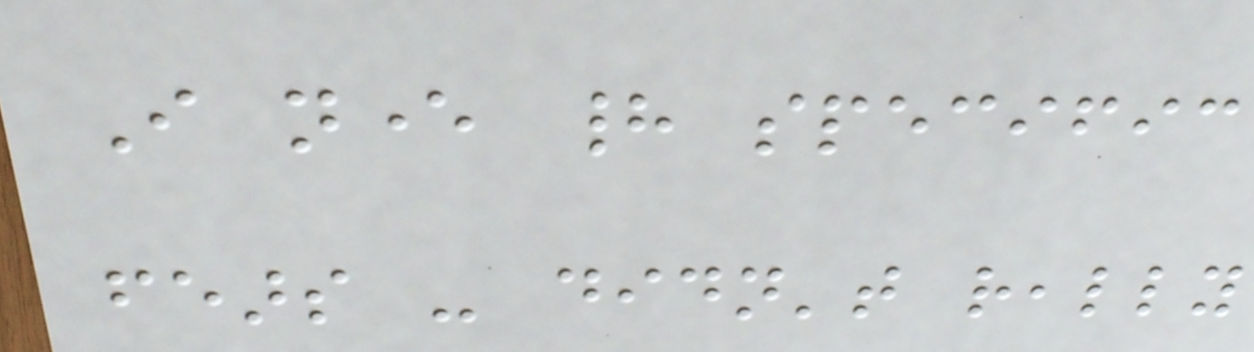I never had specific
fears - didn't really
